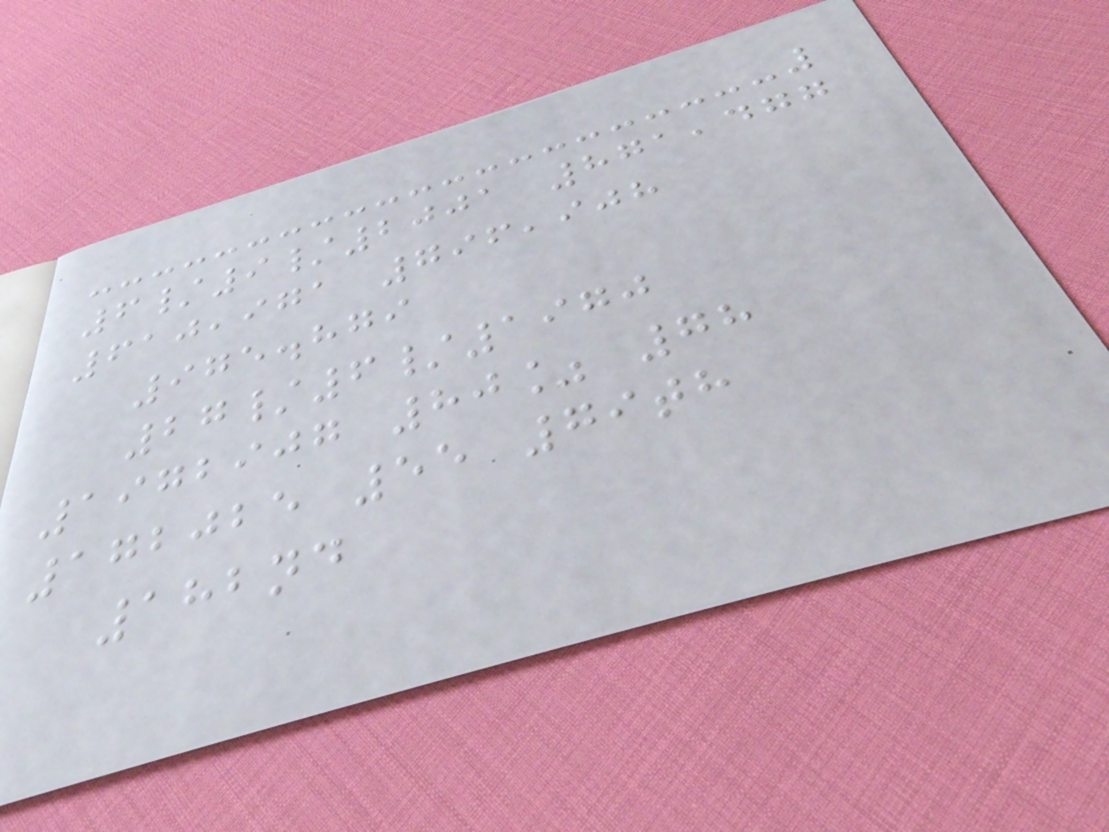6/9/2001 871,477
610,971 796,908
975.879
27/6/1970
1972907 80% 78
172025 55 79th
182nd
